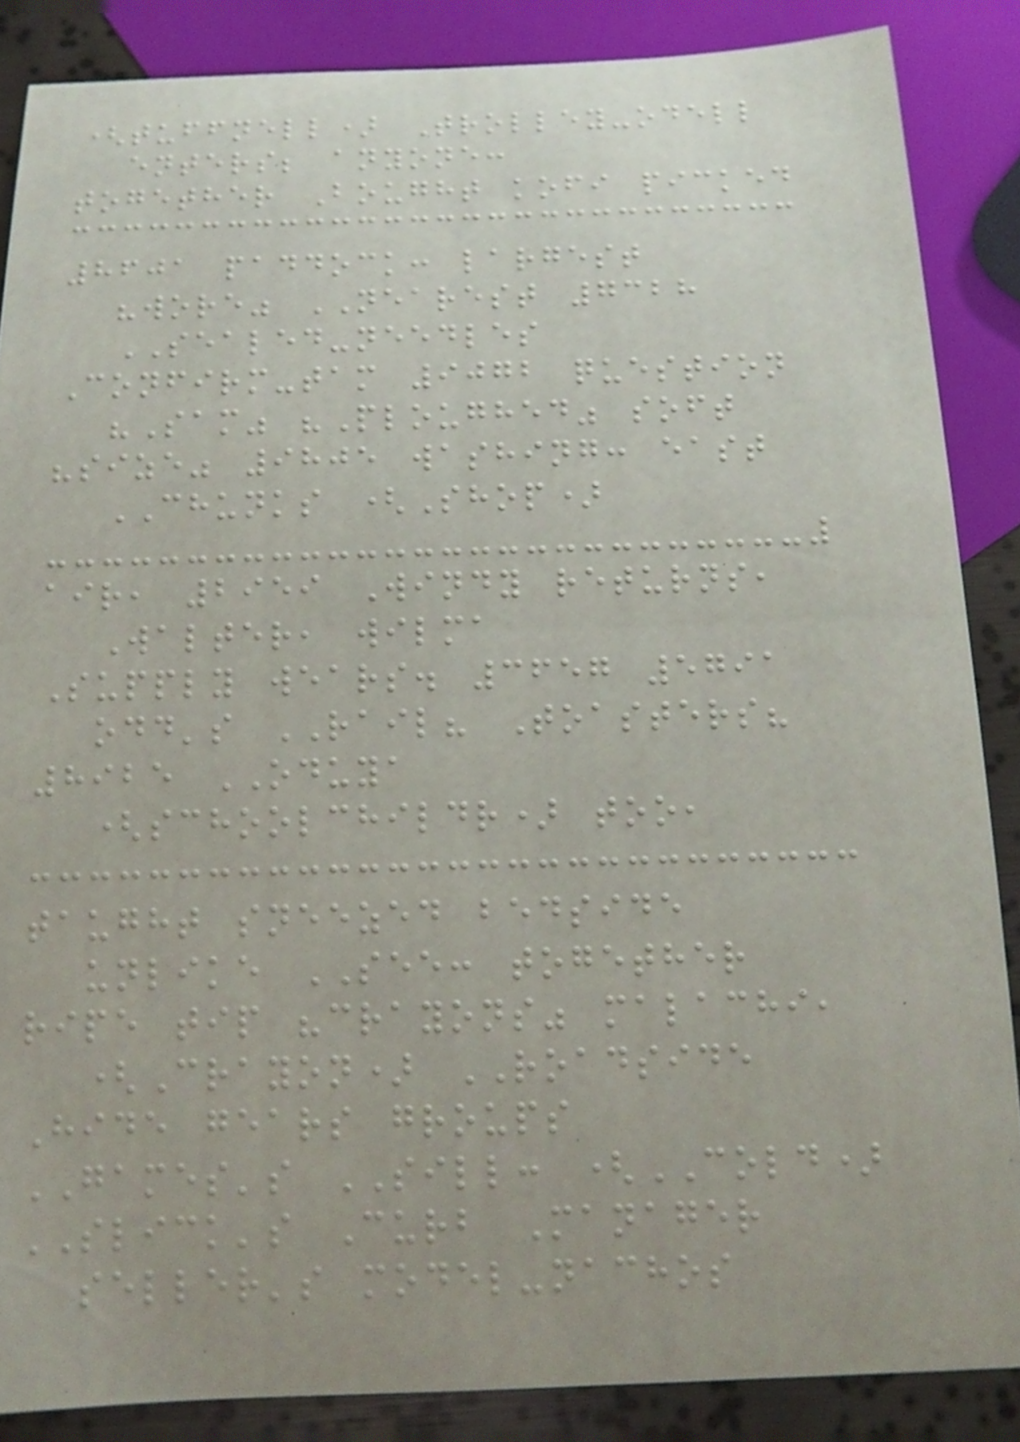(tuffnell) Trolley-odell
enters; anyone:
together Bought kofi picked
8601 paddock: largest
"wore" NEAREST 7328
SEALED-needles
Confirm-tam 9072 question
"Sam" "Ploughed" soft
"size" 9805 washing: east
CHUNKS (Shop)
air, 2959 Windy returns,
Walter, wilma
Supply wears. 3657 5791
odd's RAIL? Toasters?
8925 ODUYA
(schoolchildr) too,
taught sneezed bedside
unlike SEE: together
ripe tip "crayons" malachi,
(Crayon) ROADSIDE
Hide gears groups
GAMES's SILL: (COLD)
SLICK's Curb Manager
seller's model-nachos
